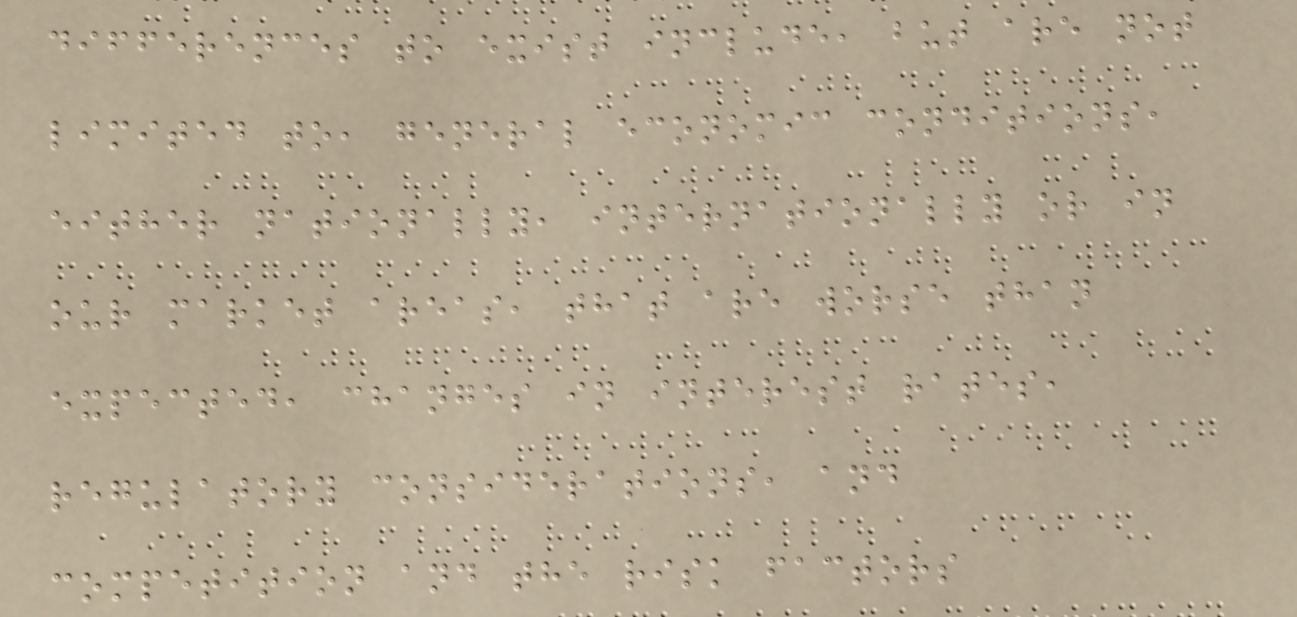differences to exist include, but are not
limited to, general economic conditions,
either nationally, internationally or in
our market areas, that are worse than
expected, changes in interest rates,
regulatory considerations, and
competition and the risk factors
